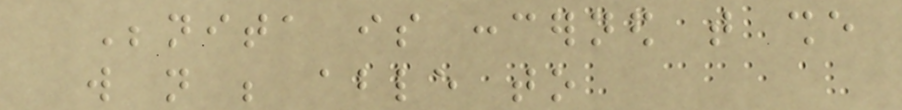Benita is concerned that she
will not be able to
